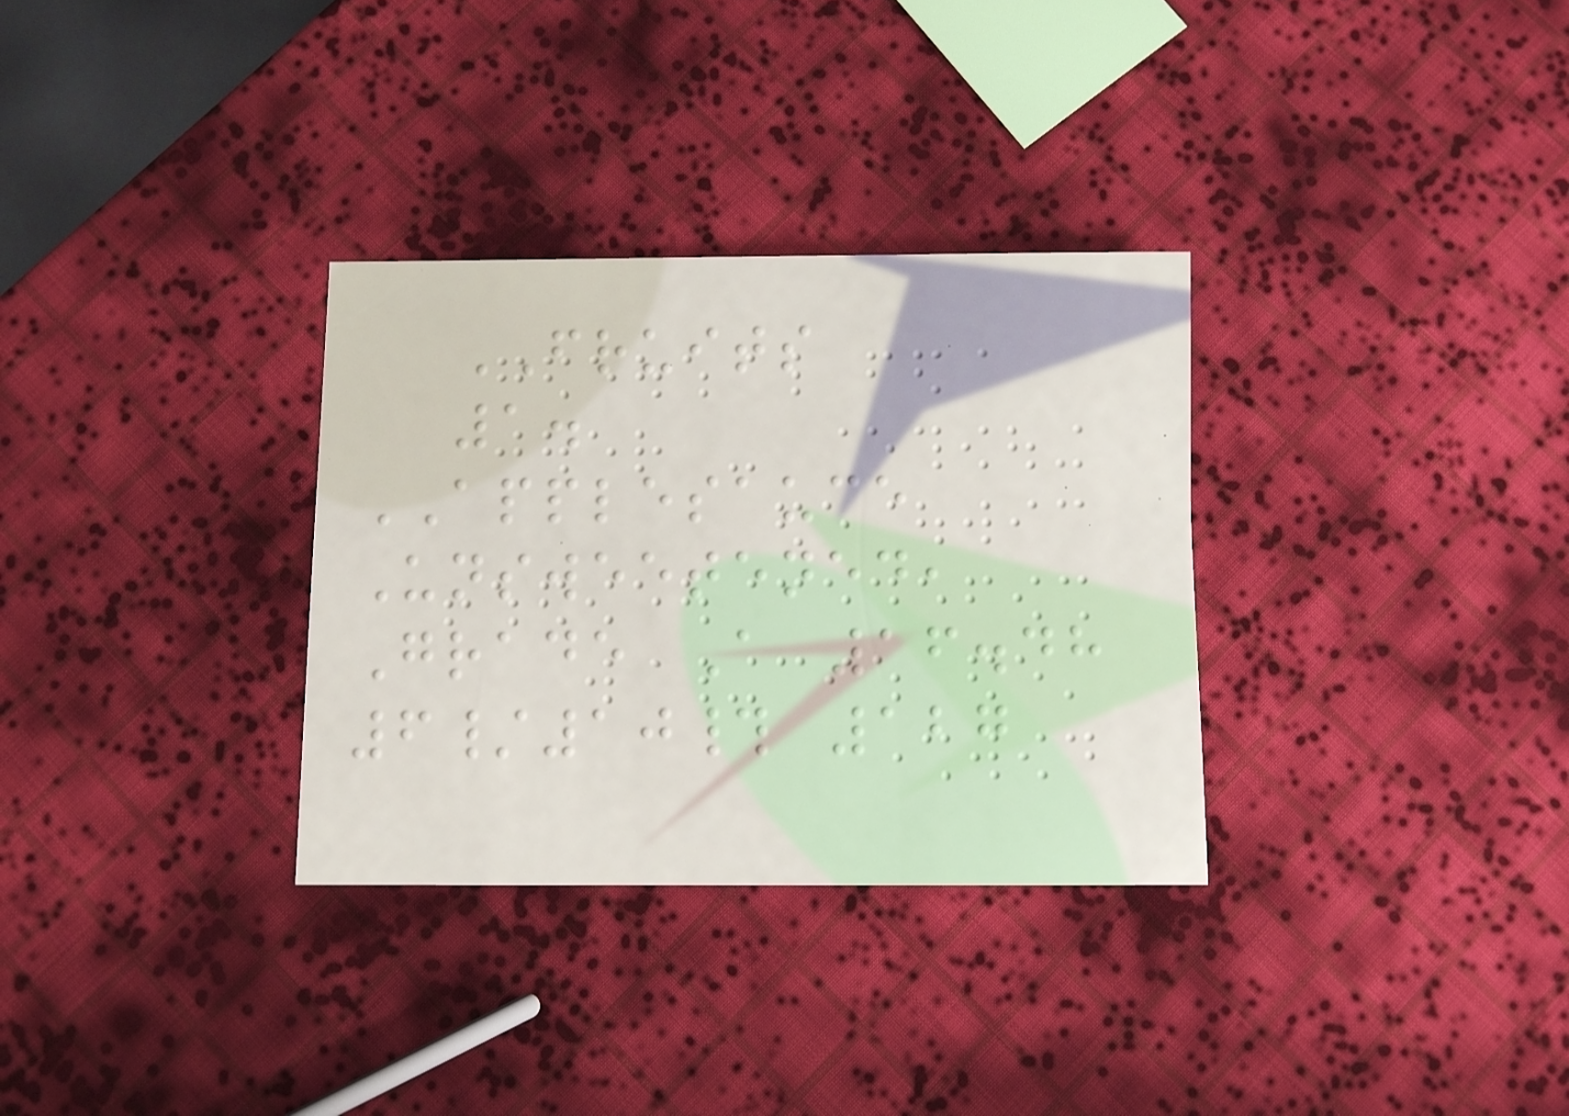FRUITS
1.
APPLESAUCE
Unsweetened,
Grade A 16.48
6/10# 127
